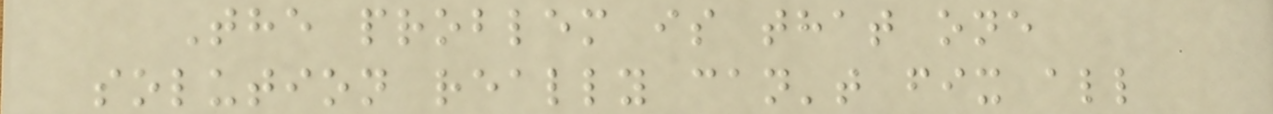The problem is that one
solution really can't fix all
